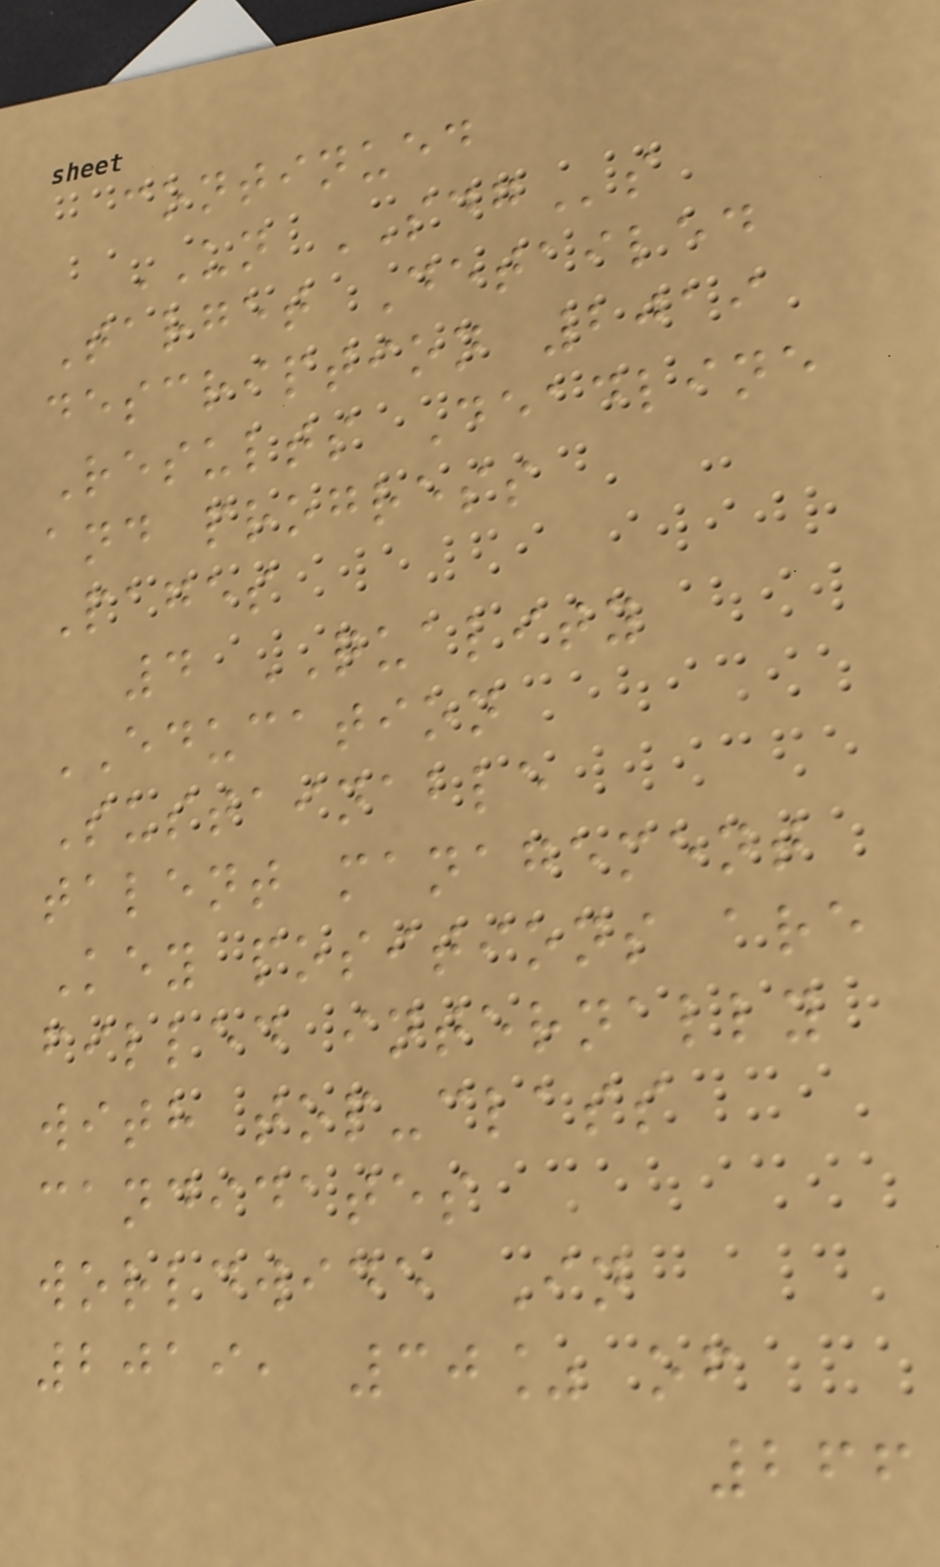continued
UN SDGs
Target Detailed
description 2019
Results Deadline
and progress
Pages
4 QUALITY
EDUCATION
Sustainable
talent management
Key positions are
filled internally
with top-class
candidates
worldwide In
2019, 30% of
266
